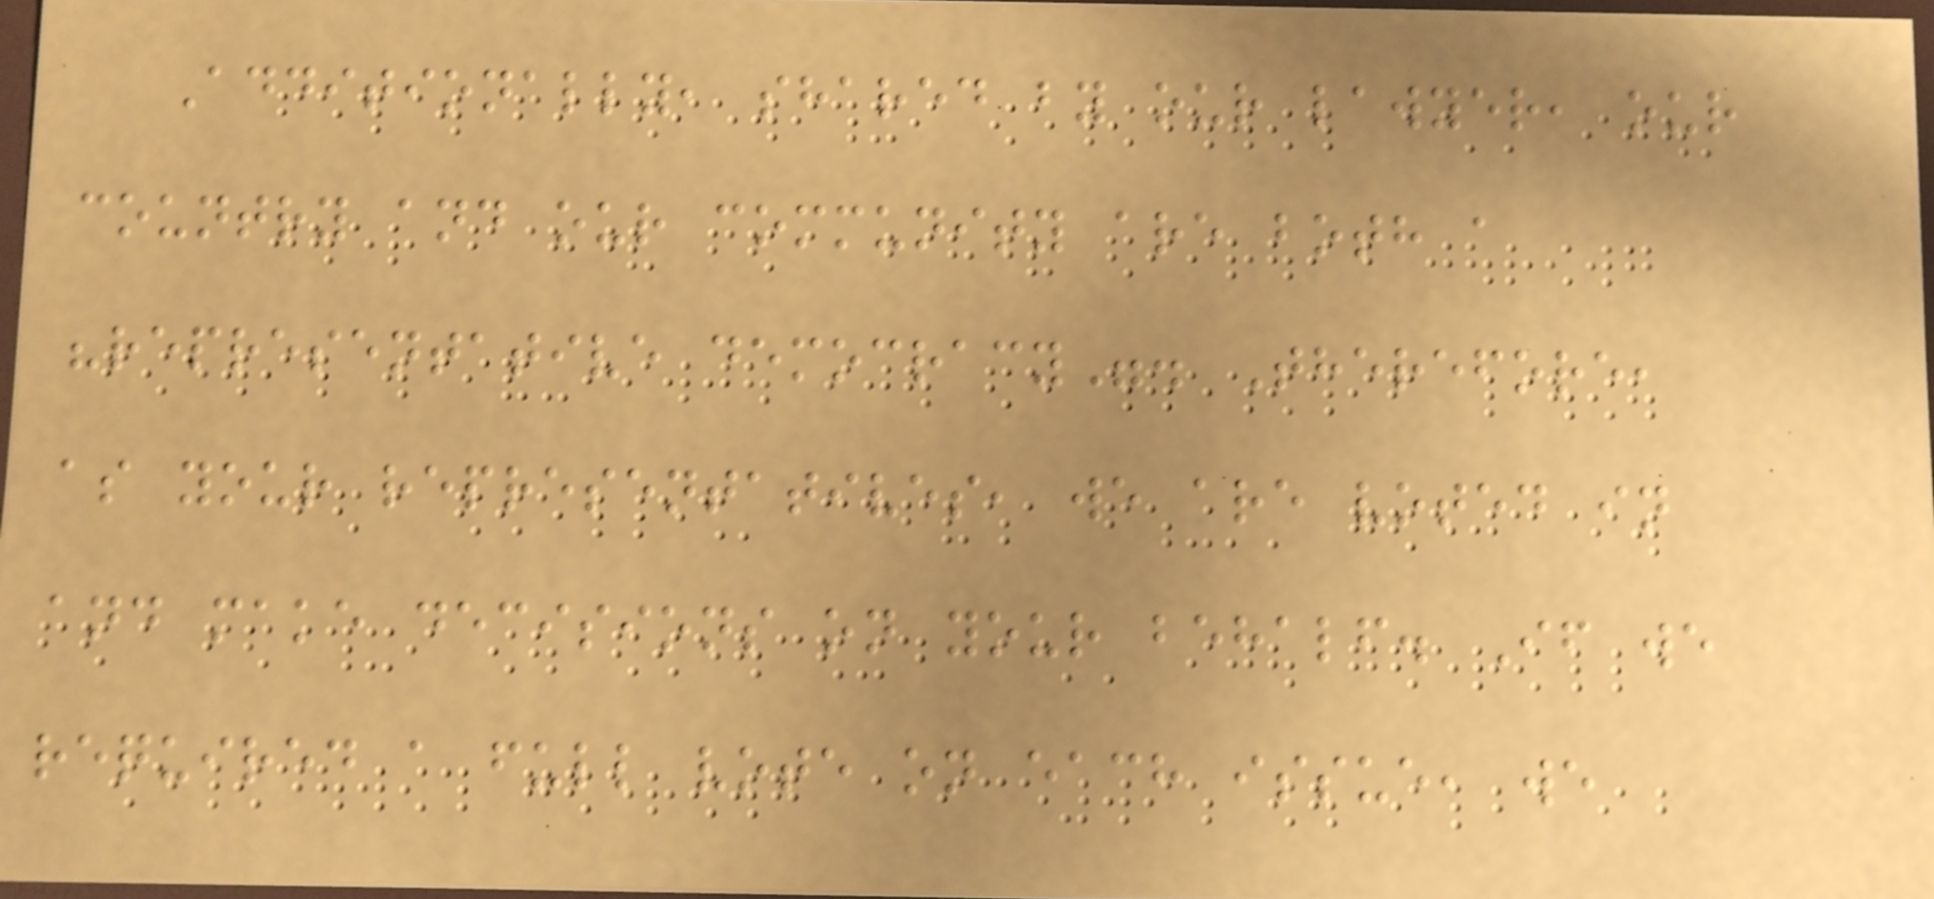Additionally, shared by our lawyer, our
country and our community are both a
"representative democracy". Therefore,
as your representatives, we are voted in
and make decisions on your behalf. If we
required a full vote on each issue, we
